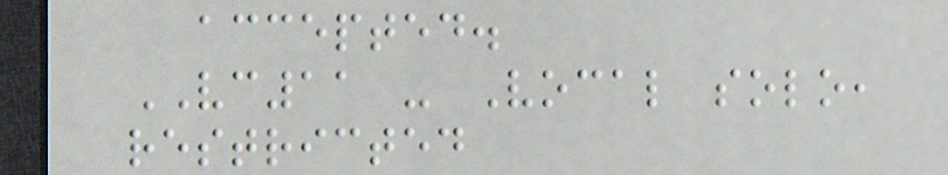accepted.
VC11 - Vocal solo,
restricted
